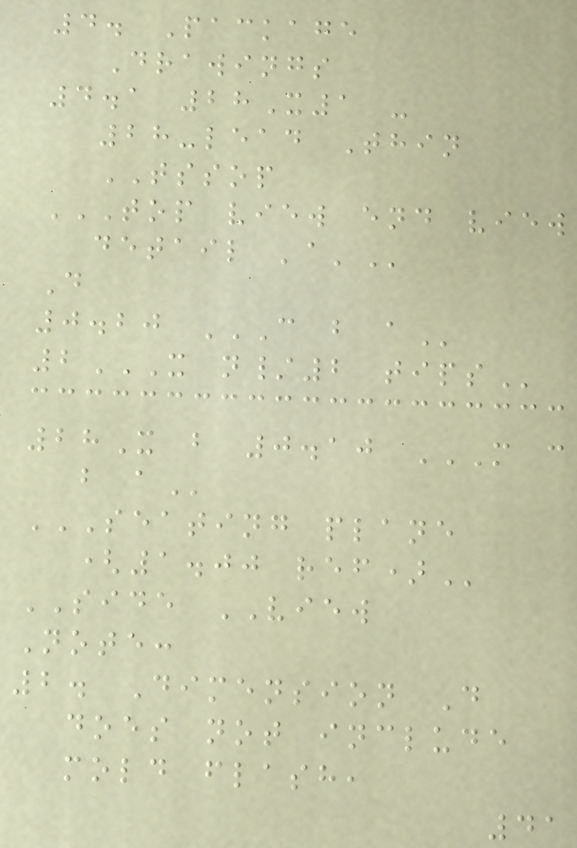4. Package
Drawings
4.1 28X1 -
28-lead Thin
TSSOP
TOP VIEW END VIEW
DETAIL 'A'
D
0.20 C B A
2X N/2 TIPS
28X b 0.10 M C
B A
SEATING PLANE
(1.00 REF)
SIDE VIEW
Note:
2. Dimension D
does not include
mold flash,
41
